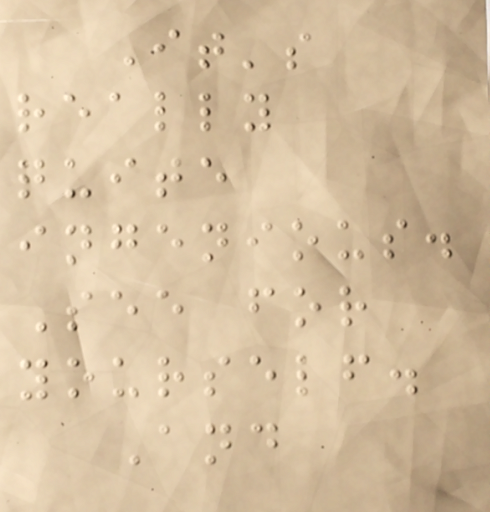It's
really
quite
ingenious.
See for
yourself.
And
